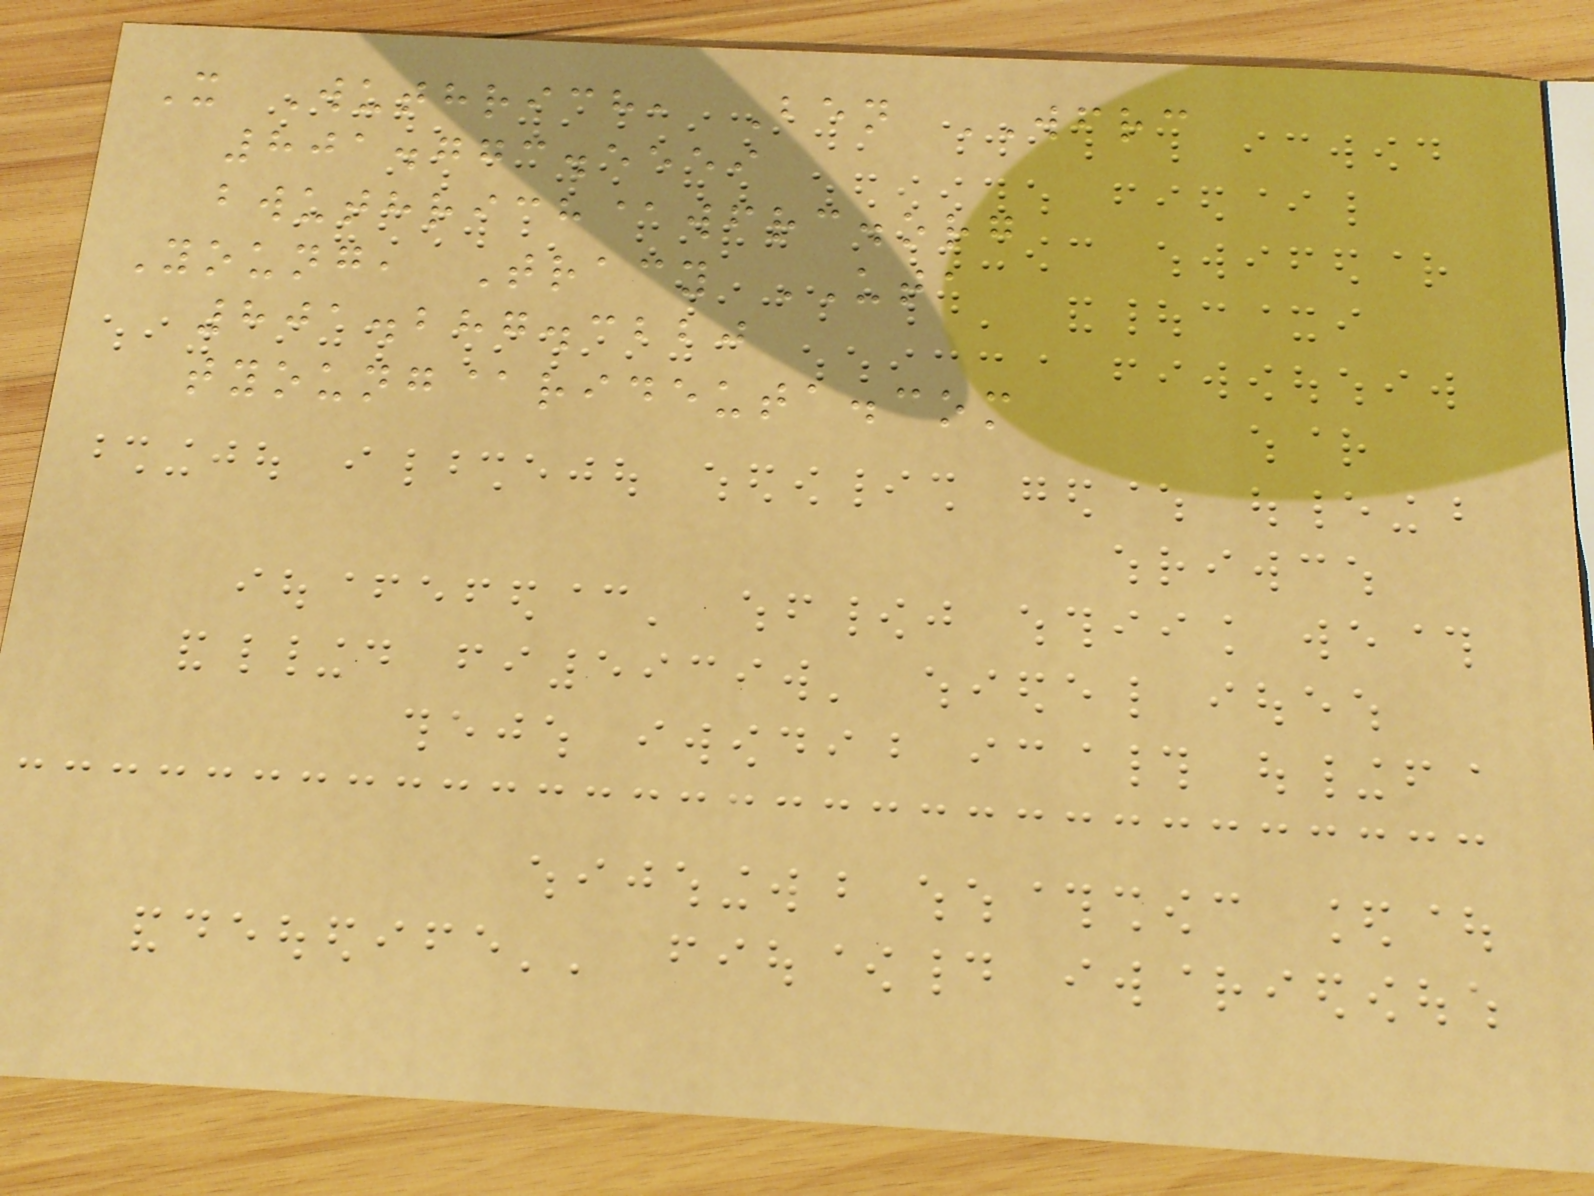X Wuthrich, Ben WFRC
801.773.5559
bwuthrich@wfrc.org
Young, Tracy UTA
801.287.3220
tyoung@rideuta.com
